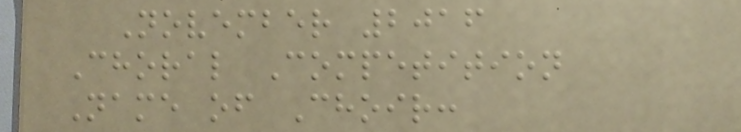November 2016
Choral Competition
Name of Choir:
